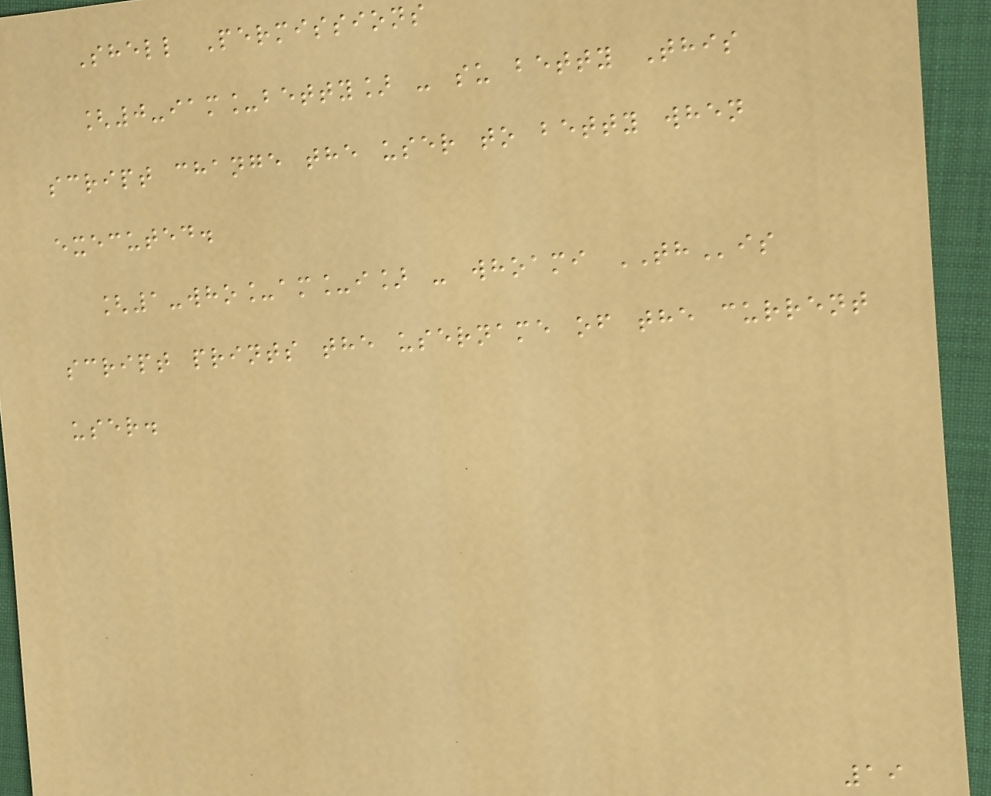Shell Permissions
[0-iam_betty] - su betty This
script change the user to betty when
executed.
[1-who_am_i] - whoami THis
script prints the username of the current
user.
19
